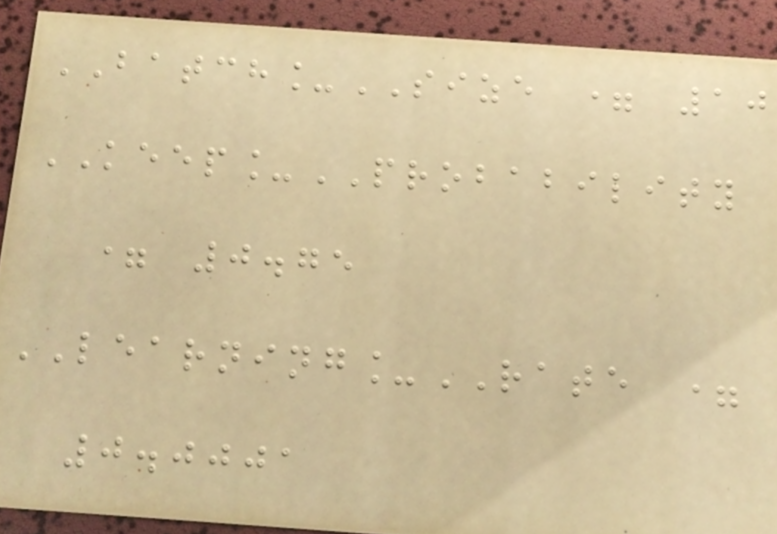BATCH_SIZE = 10
KEEP_PROBABILITY
= 0.75
LEARNING_RATE =
0.0001
